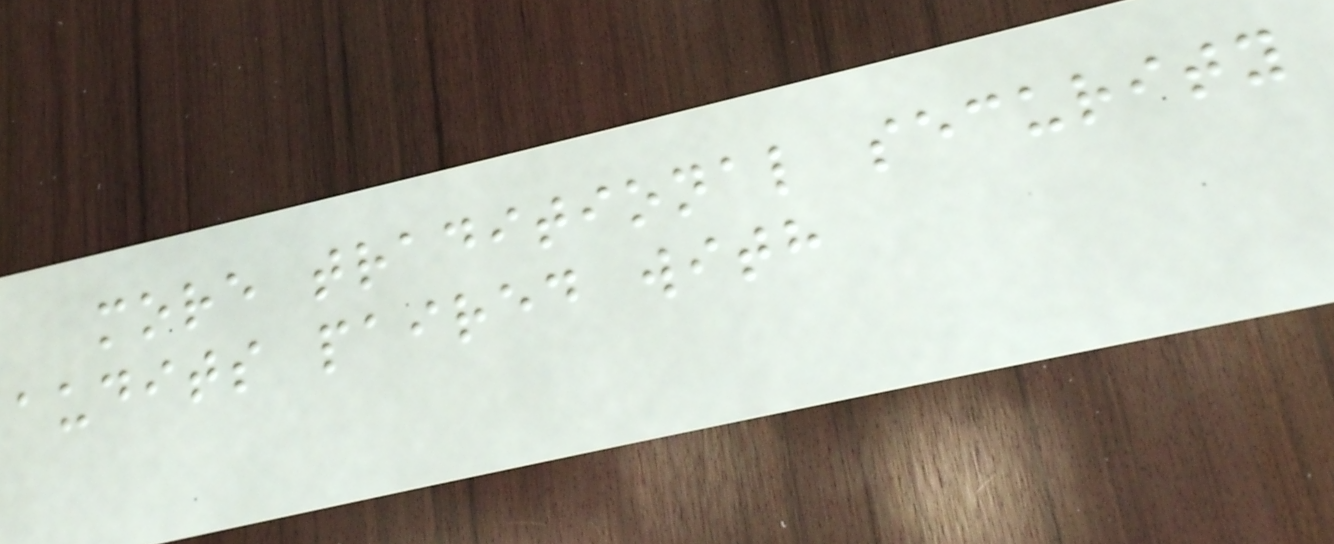more traditional security
audits paired with
